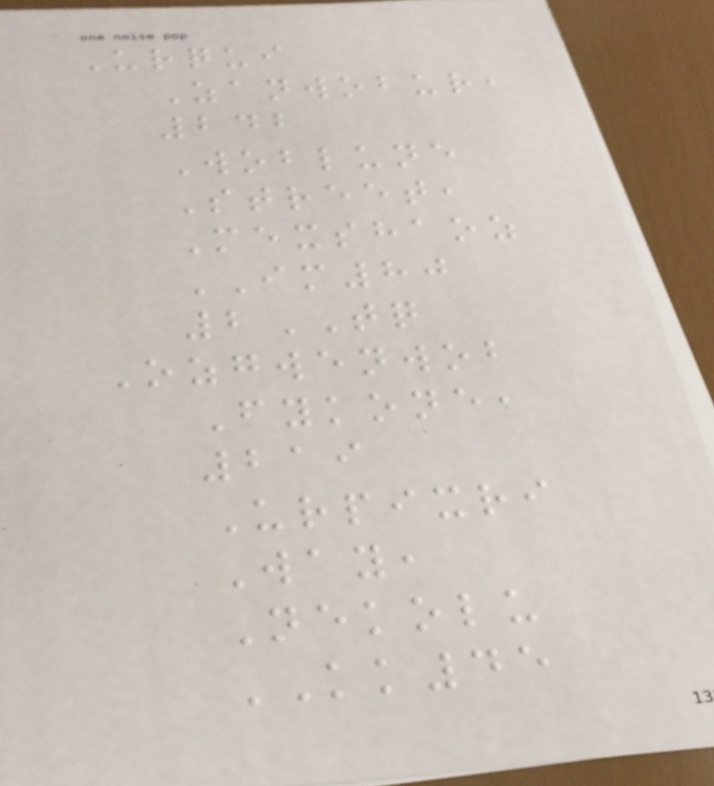Urqui
Zanwobur,
242
Woblune
Street,
Mexshaoz
IM80
2TQ
Ozgwenwob
Fykone,
219
Urpixri
Way,
Nekolu
KK45
